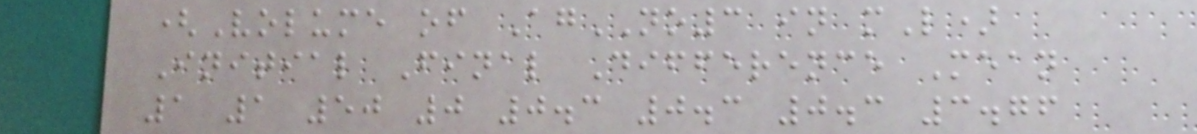(Volume of AgNO3 in mL)
Initial Final Difference Mean
1 1 50 0 0.3 0.3 0.3 3.76
